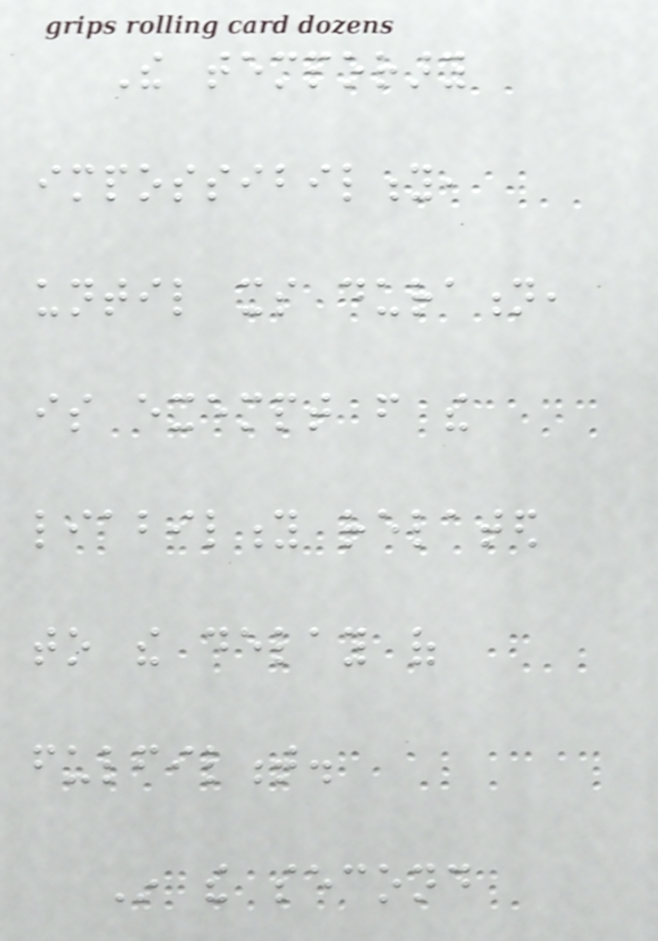The temporary
impossibility,
until its duration,
is exempt from the
liability related
to the delay of
fulfilment.
In the second
